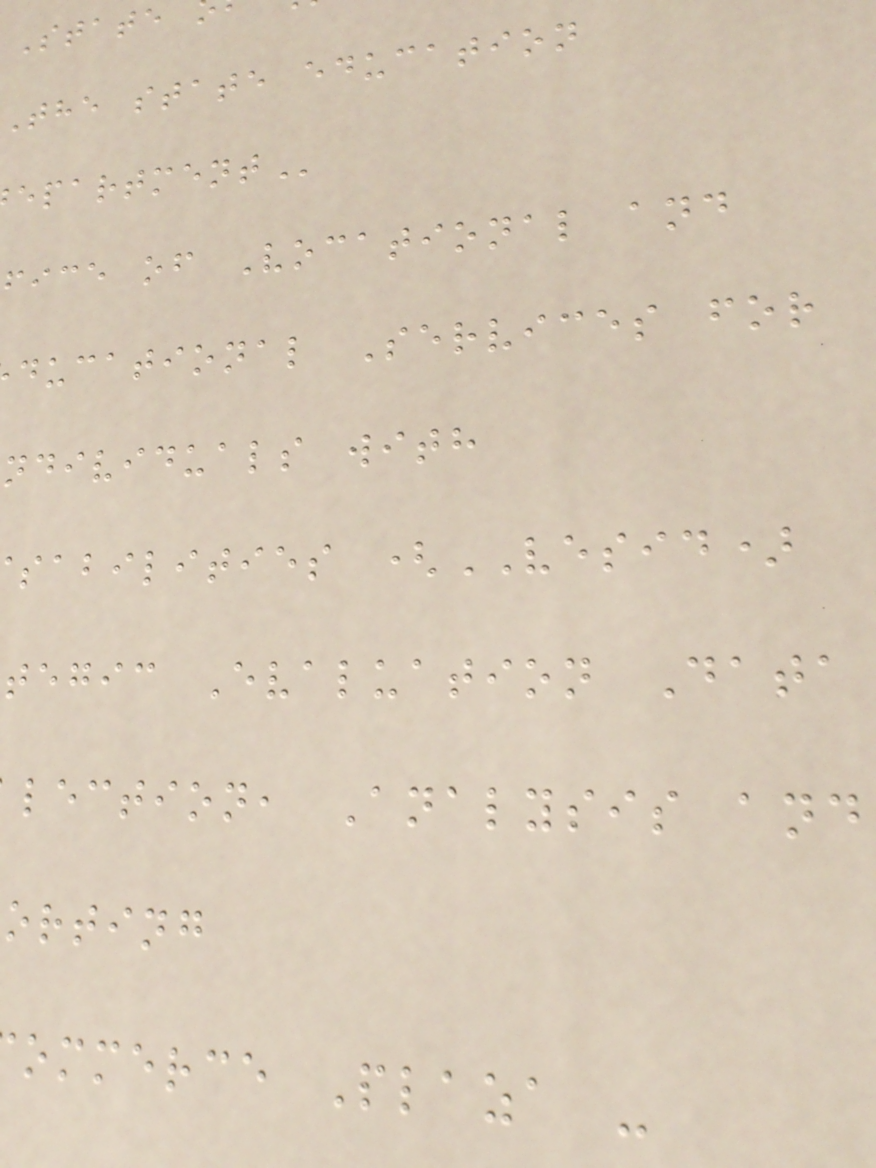State
the state education
fice of Vocational and
ducational Services for
ndividuals with
sabilities (VESID)
tegic Evaluation Data
lection, Analysis and
orting
ommerce Plaza -
